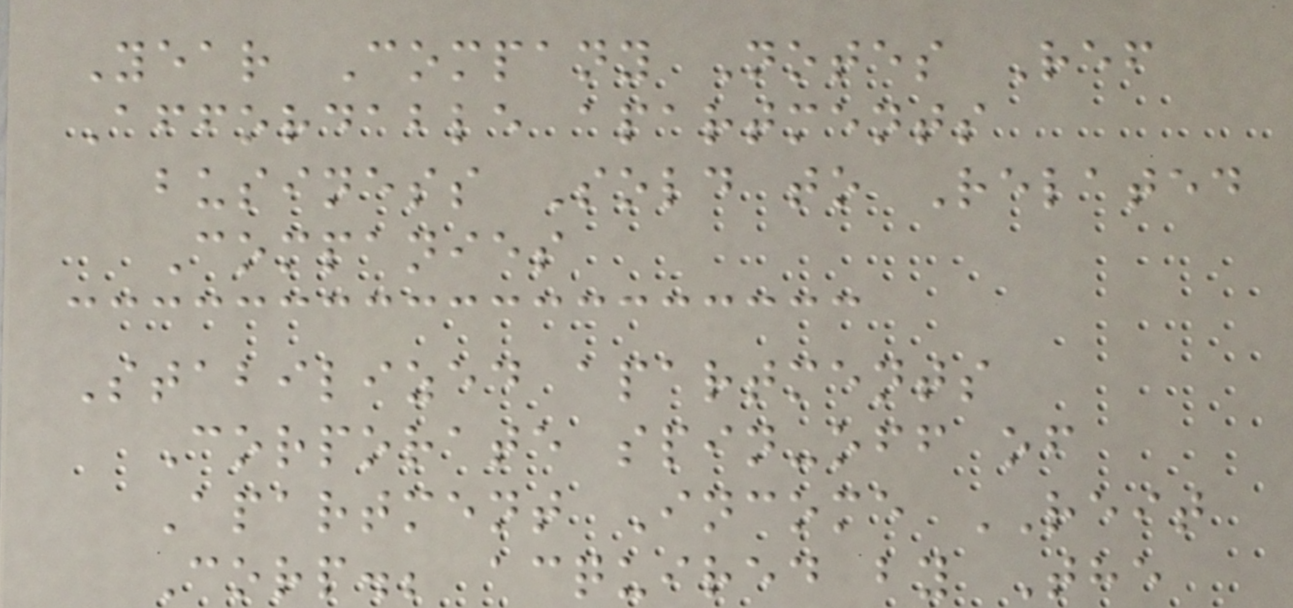Year Company Notes Ref
Affordable apartments
business Sold to Related
Companies
Stabilized apartments
Corporate spin-off of
Apartment Income REIT
Corp.; acquired by The
